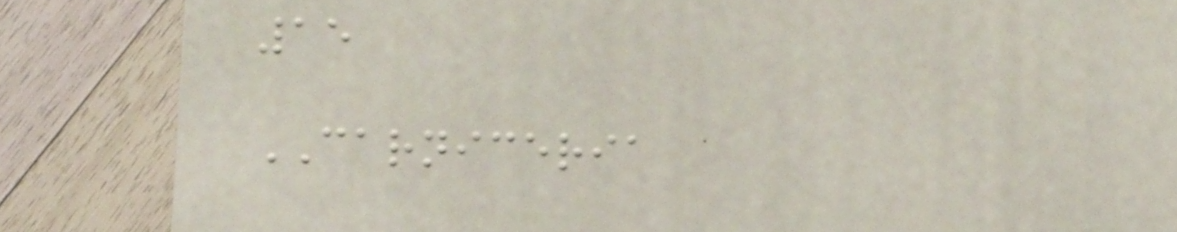15
CARNICERIA
